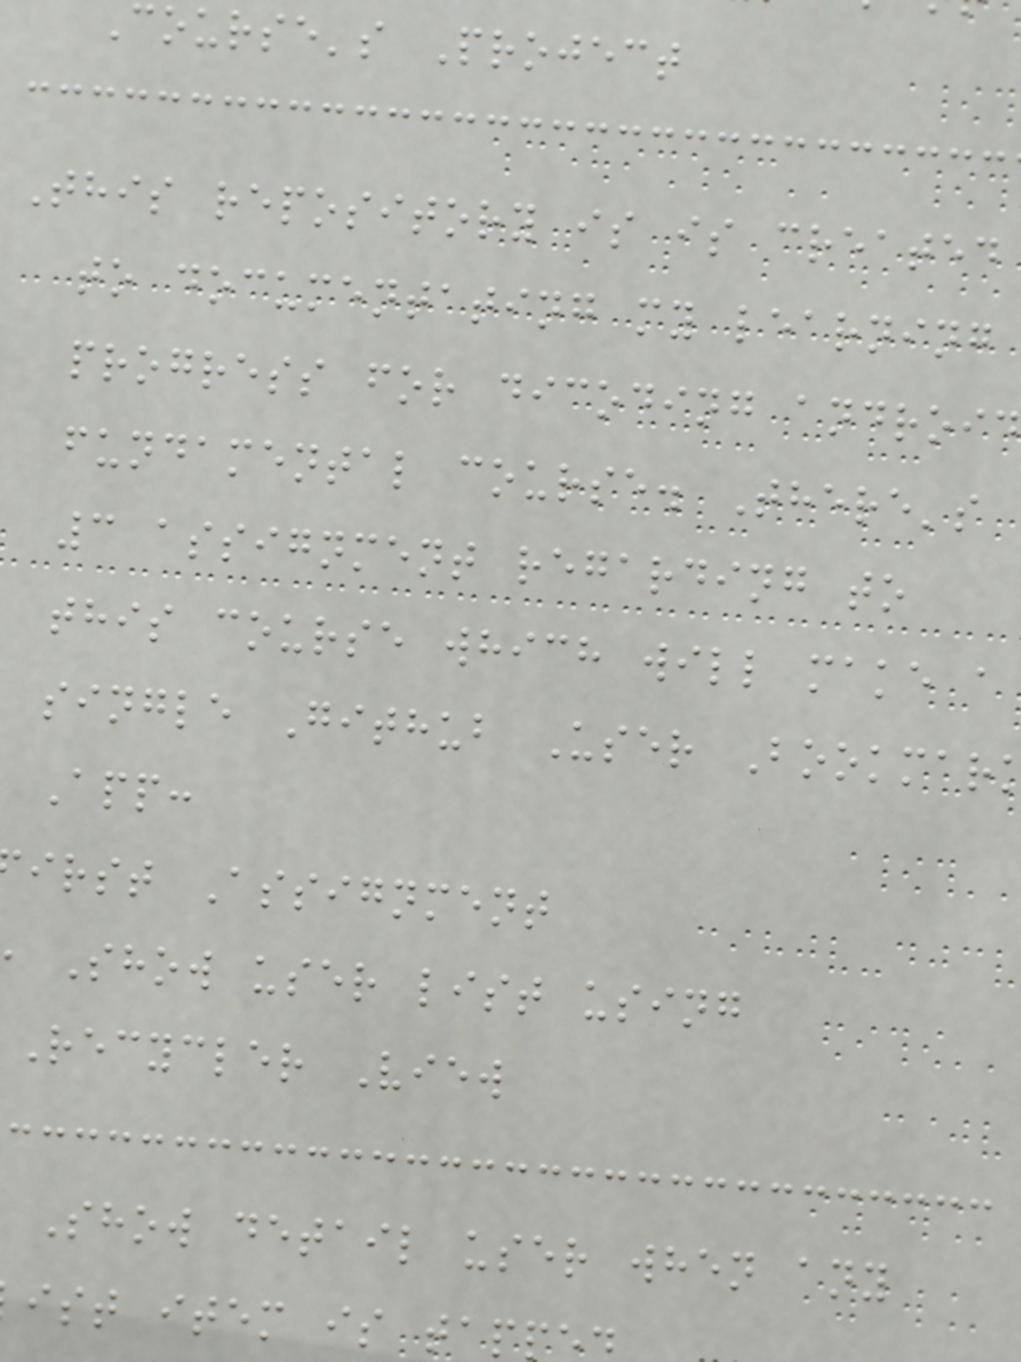Course's Project
This repository is is created
to documentating my learning
progress for dicoding android
fundamental course. There's
3 assignment regarding to
this course which will make a
single Github User Bookmar
App:
irst Assignment
Show user list using
Recycler View
Show detail user when any
ist item is tap
